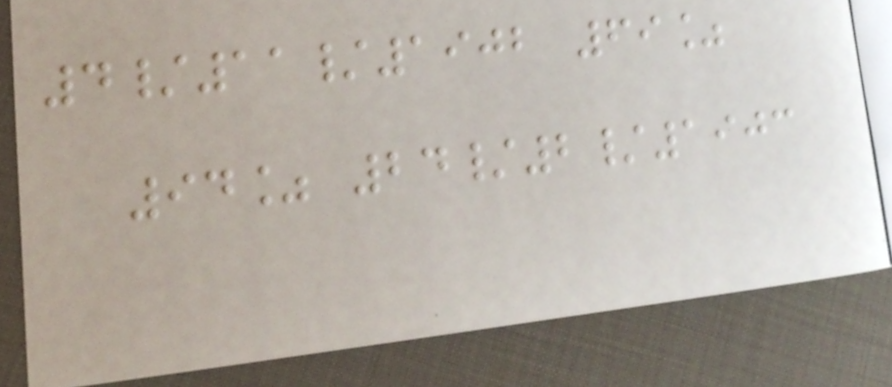4/11/1902 69%
94% 24/2/1903
